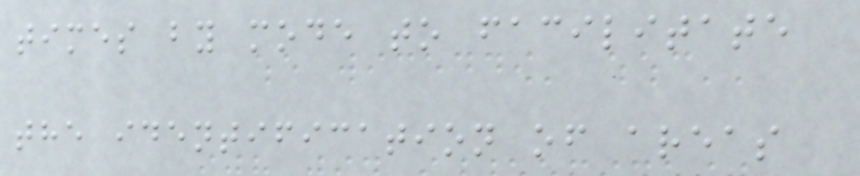times by mode to facilitate
the identification of areas
